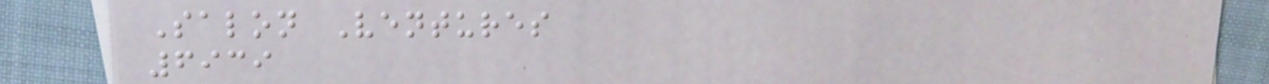Salon Ventures
6939
